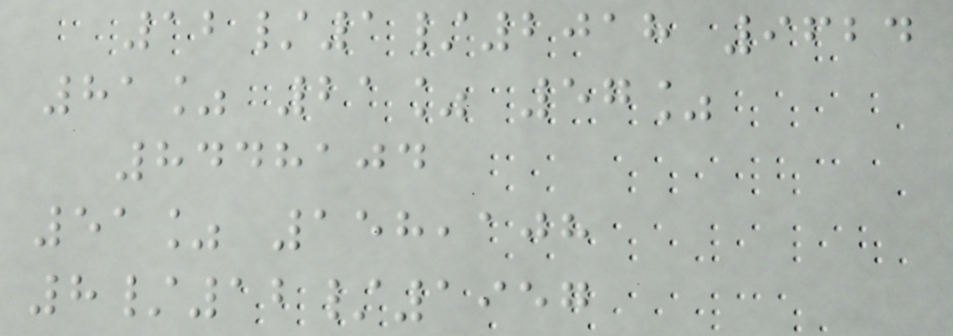12/1/2018 9624
81% 21% 57%
8448104
51% 158,108
8/12/1957
